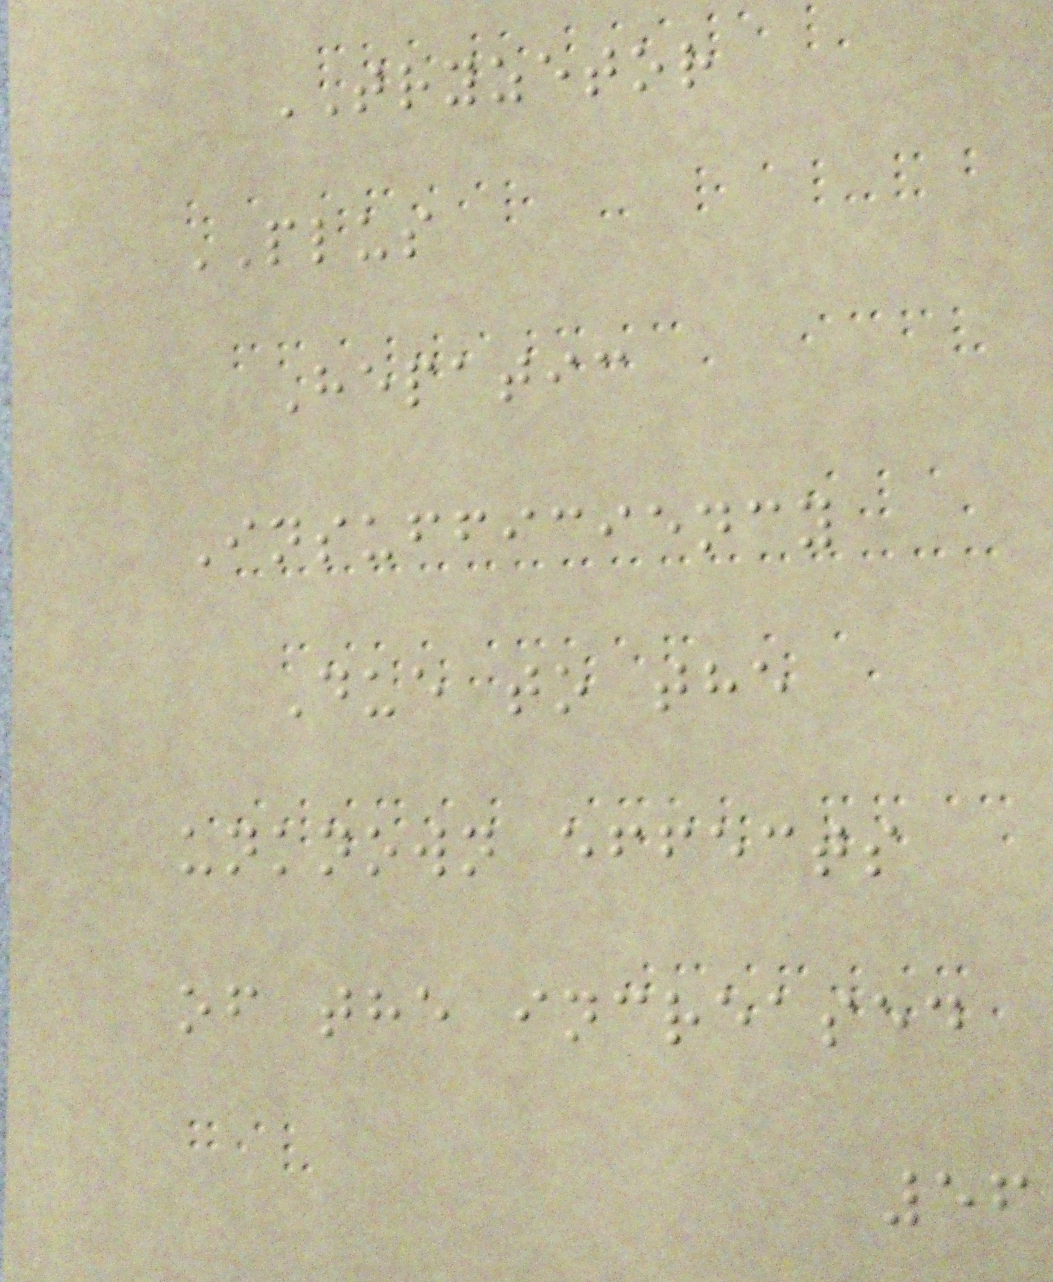TRYZETOR
PLUS
Hepatic
Insufficiency
Due to the
unknown effects
of the increased
56
